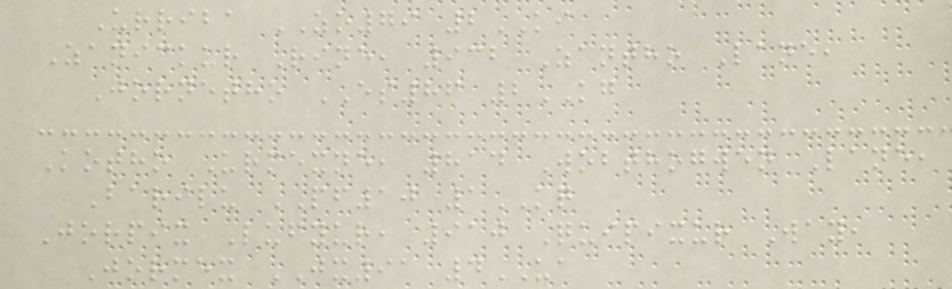Urriba ZO79 2KI
Zanickur Rine, 932 Zantho Lane,
Jornetho ES86 2KG
Kotho Urmexne, 814 Wobthogwen Lane,
Barilu PF10 1KQ
Jorpix Lufyur, 910 Quipixur Way,
Jormex JX91 4UA
